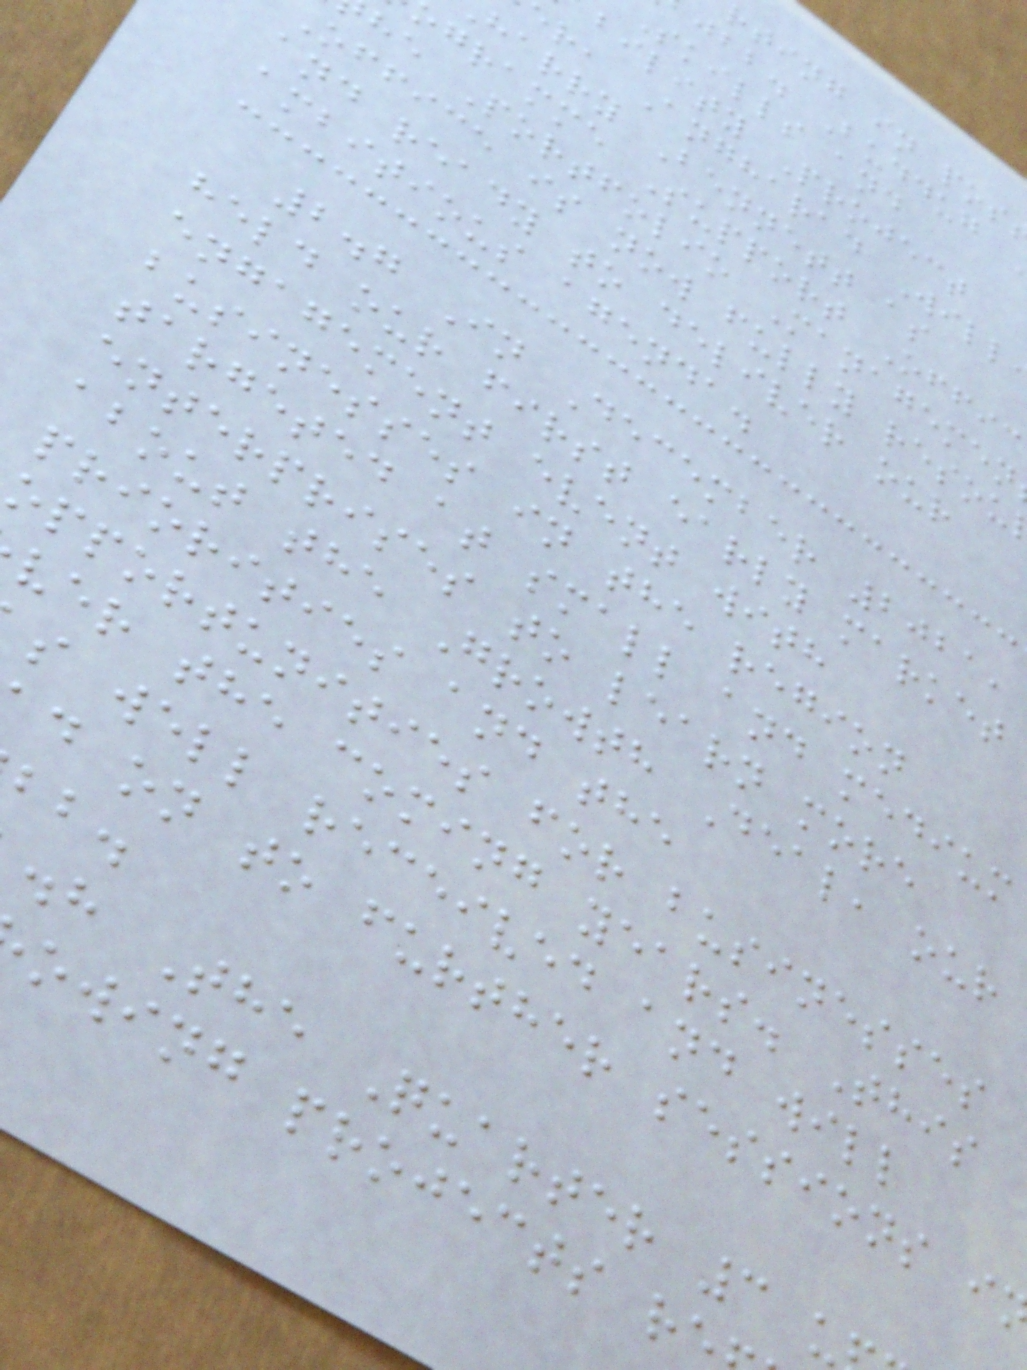rting in pos
jbb. Buddug
Skills and
bility Project
r, Angharad Will
harry Bennett as
gramme Support Offic
he Portfolio Managemen
office is now fully resou
and ready to deliver our
ambitious agenda.
2.7 In December 2021,
held our first early market
engagement event with
businesses in the region
targeted at small and medium
enterprises to learn more
about the Growth Deal, our
priorities and the
opportunities for businesses
ver the coming years. This
s well received and will
d on to further sessions i
.h The Quarter 3 u
owing projects r
